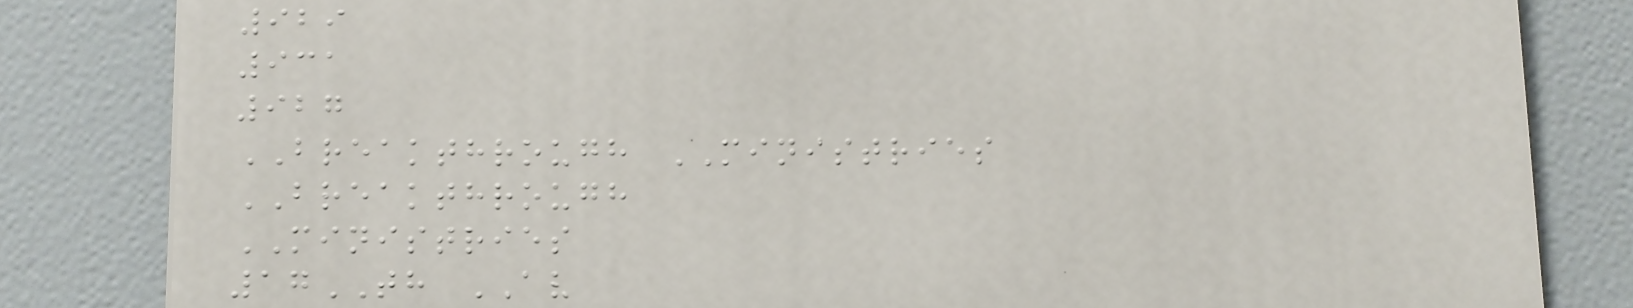929
931
927
BREAKTHROUGH MINISTRIES
BREAKTHROUGH
MINISTRIES
17TH AV
